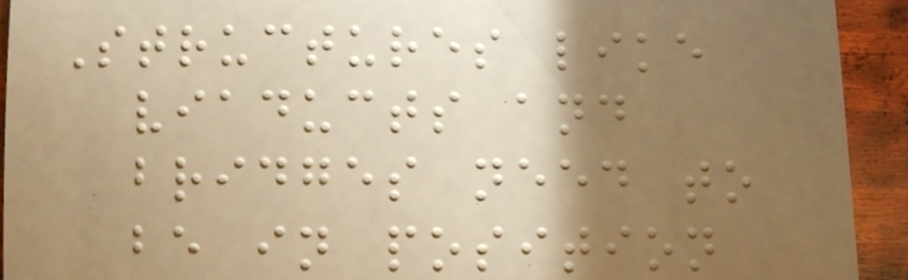Structures like
viaducts and
bridges need to
be in position
